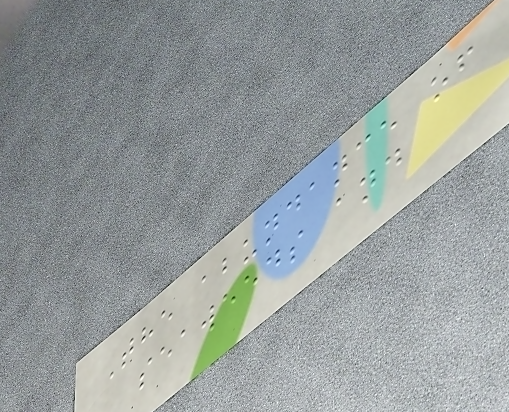The abundance of
seaweeds and
